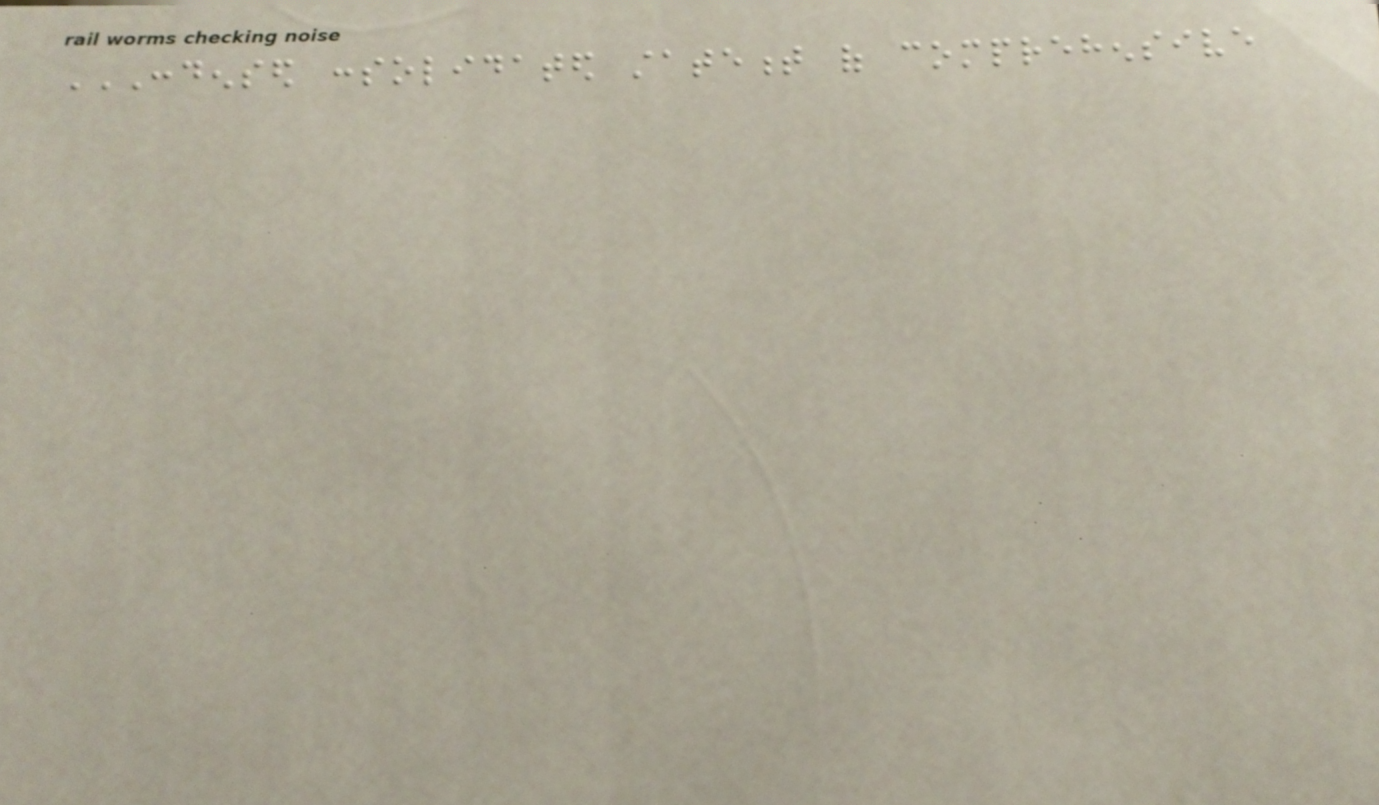CONDENSED CONSOLIDATED STATEMENT OF COMPREHENSIVE
